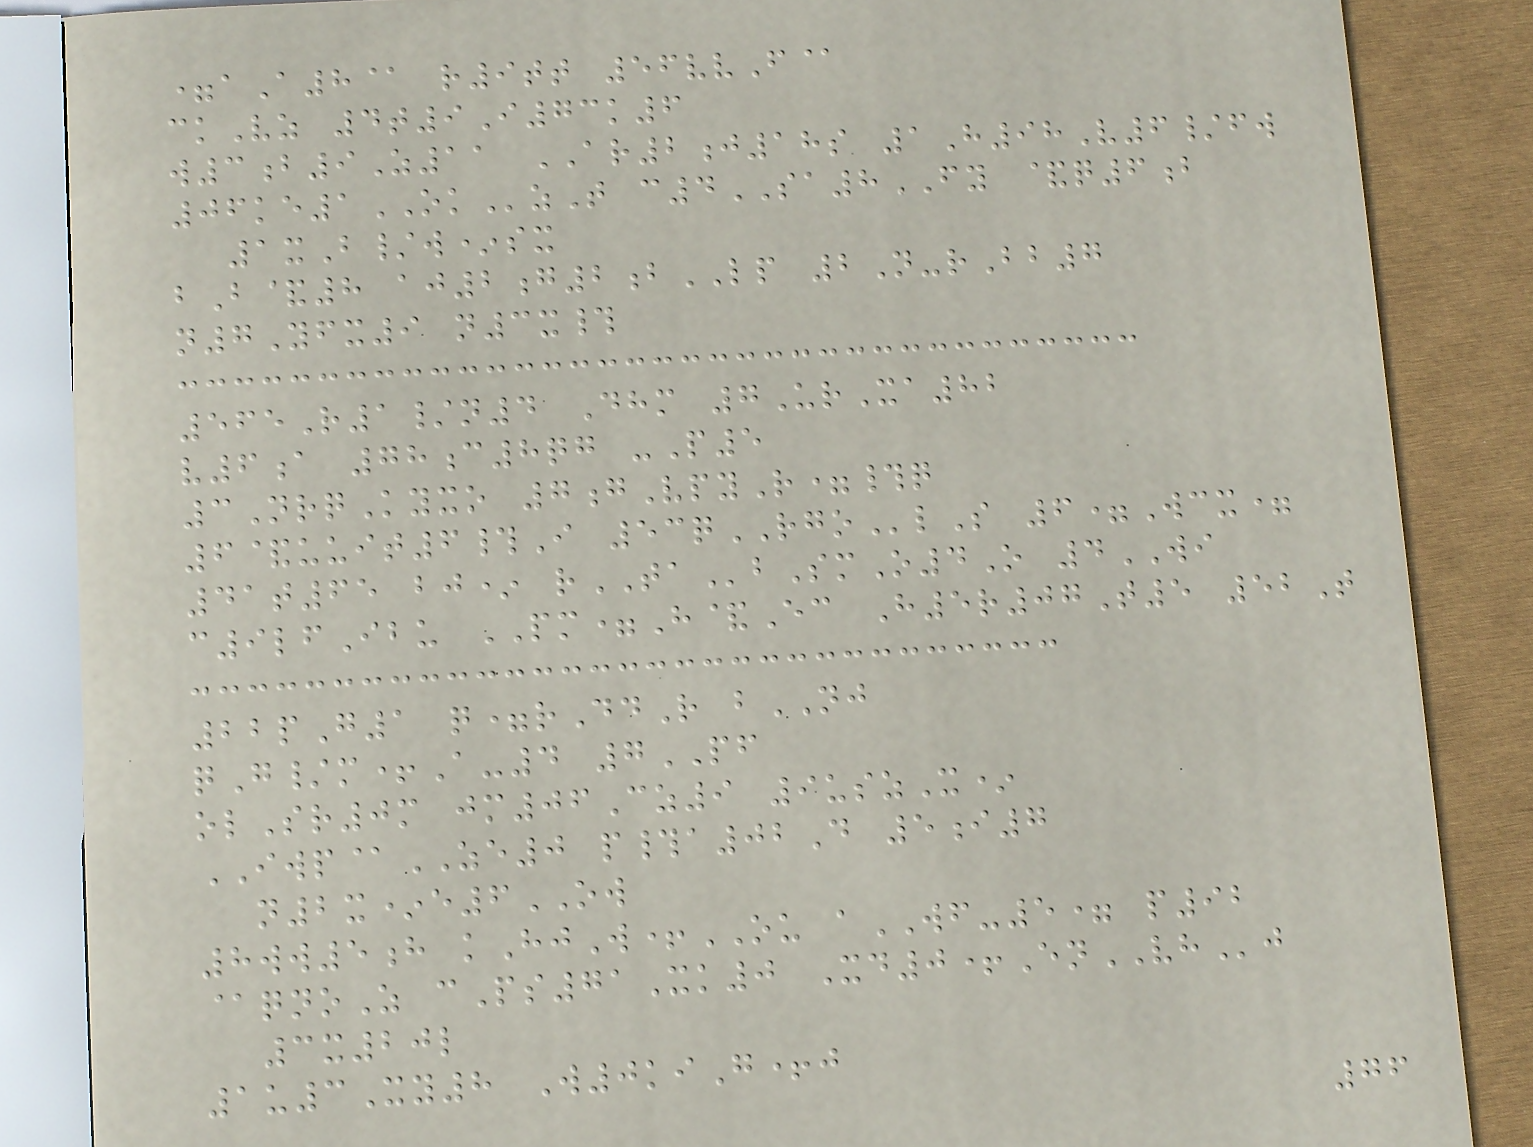=aA8@ r9tt 56vvF@
ckVz 4t9I73k6
w3b9Z11 AR2j18s 1H98V6/fw
06ke1OKzT c4SA8FY &q6b
1xB/w*sx
bB&8 aj2g2bLP 2N-rBb7
n7Yfx9 n3x#
565R1/n4 Dhm 7UrXa82
v6a 78c8qg -P5
3NrqKyxo 7gVpyR=#q
6&uuit6#I 53qRGOlS 6=Wcx=
41t65 bj* rTAbSmO4O 4WI
c9lfIbu PM=H&Ec H5r07T5 52T
22pG1 q=rDdR bNJ
qG/m+A-4 7PF
olSr0m jm06Cz9 9uszX*
IWP@ZE0 p#a02D 5i7
n2x*e6OW
8ww5h kHjW+OU aWF-5= p92
@qnoZ cPs71Xk0 Xd0+EnVHj
3x20l
1u3Xy8 W0kiG+j
76
